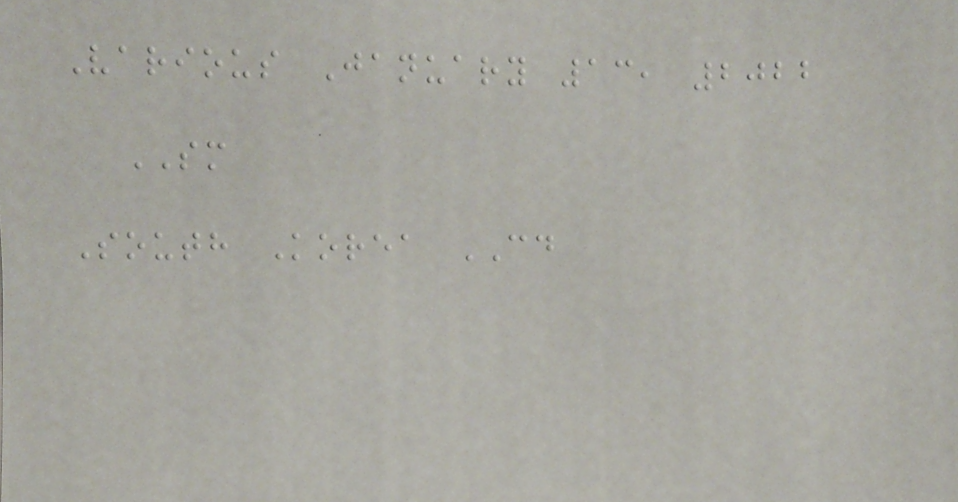Various January 13, 2022
SM
South Korea CD
